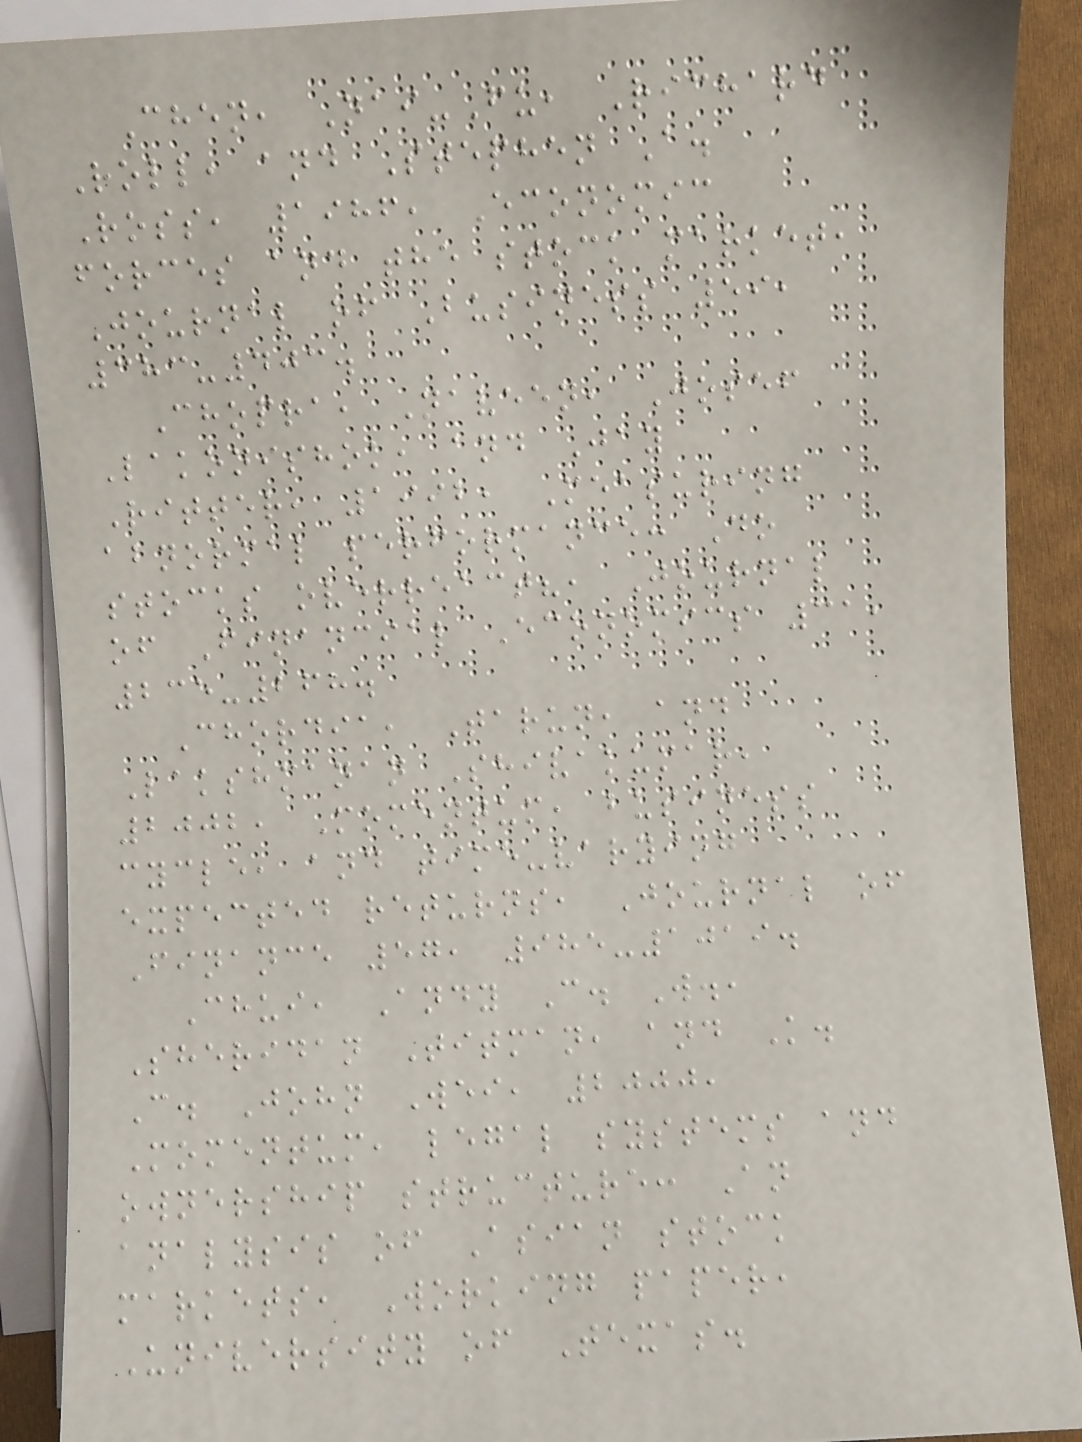Chen, Nai-Fu, Richard
Roll, and Stephen A.
Ross, 1986, Economic
forces and the stock market,
Journal of Business 59,
383-403.
Chopra, Naveen, Josef
Lakonishok, and Jay
Ritter, 1992, Measuring
abnormal performance: Do
stocks overreact?, Journal
of Financial Economics 31,
235-268.
Chordia, Tarun, and
Lakshmanan Shivakumar,
2002, Momentum, business
cycle, and time-varying
expected returns, Journal of
Finance 57, 985-1019.
Chui, Andy C. W.,
Sheridan Titman, and K.
C. John Wei, 2000,
Momentum, legal systems and
ownership structure: An
analysis of Asian stock
markets, Working paper,
University of Texas.
